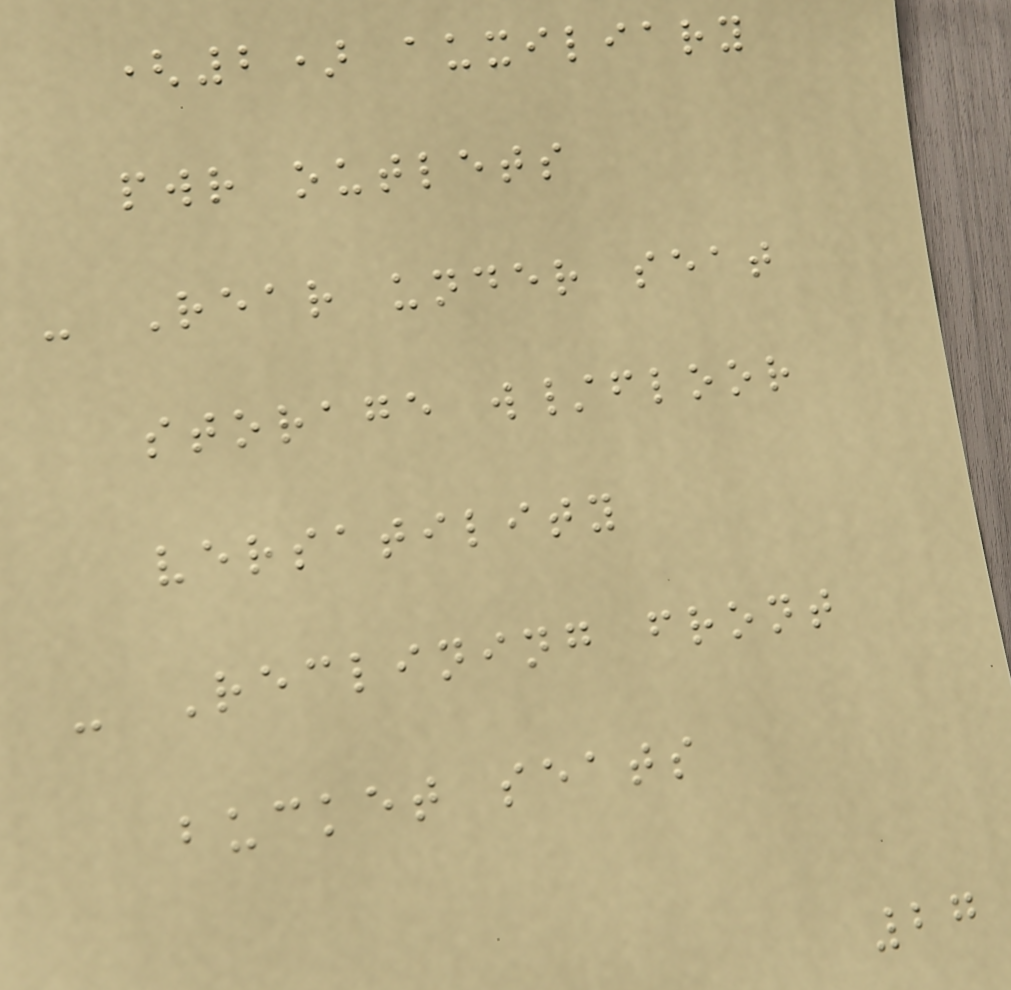(2) auxiliary
pwr outlets
- Rear under seat
storage w/floor
versatility
- Reclining front
bucket seats
27
